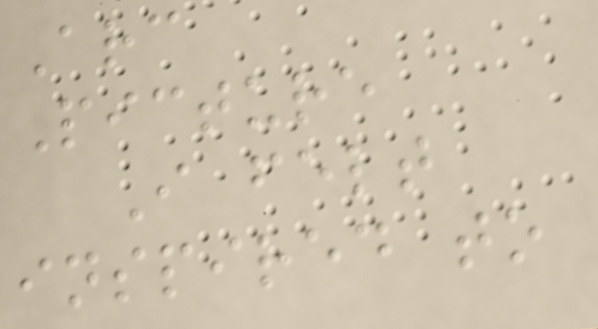Arc
Picture
I felt
inspired to
